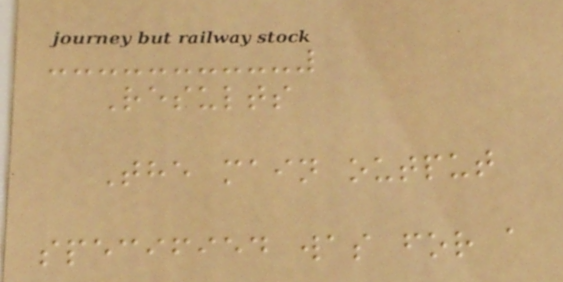Results
The main output
specified was for a
